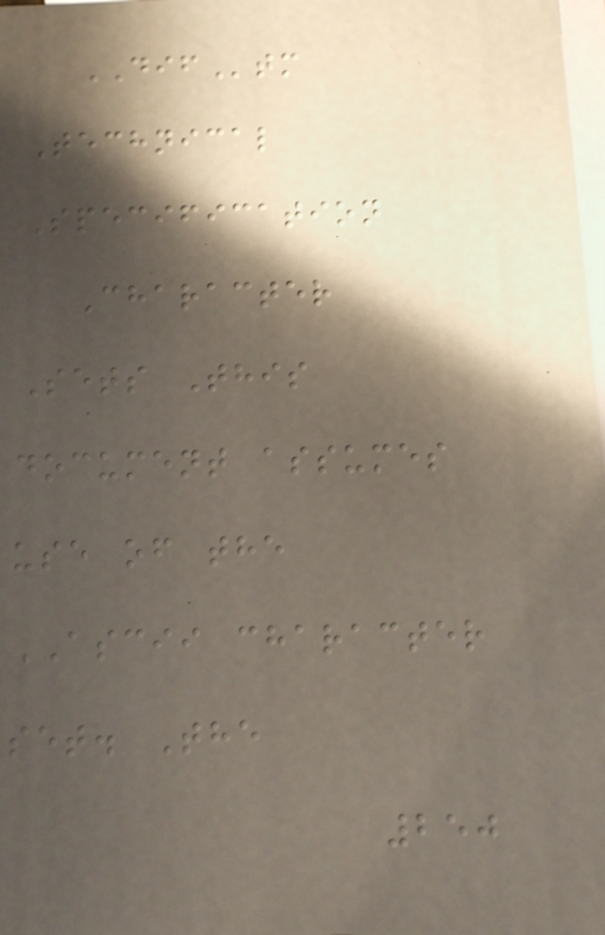DIFtm
Technical
Specification
Character
Sets This
document assumes
use of the
ASCII character
set. The
250
